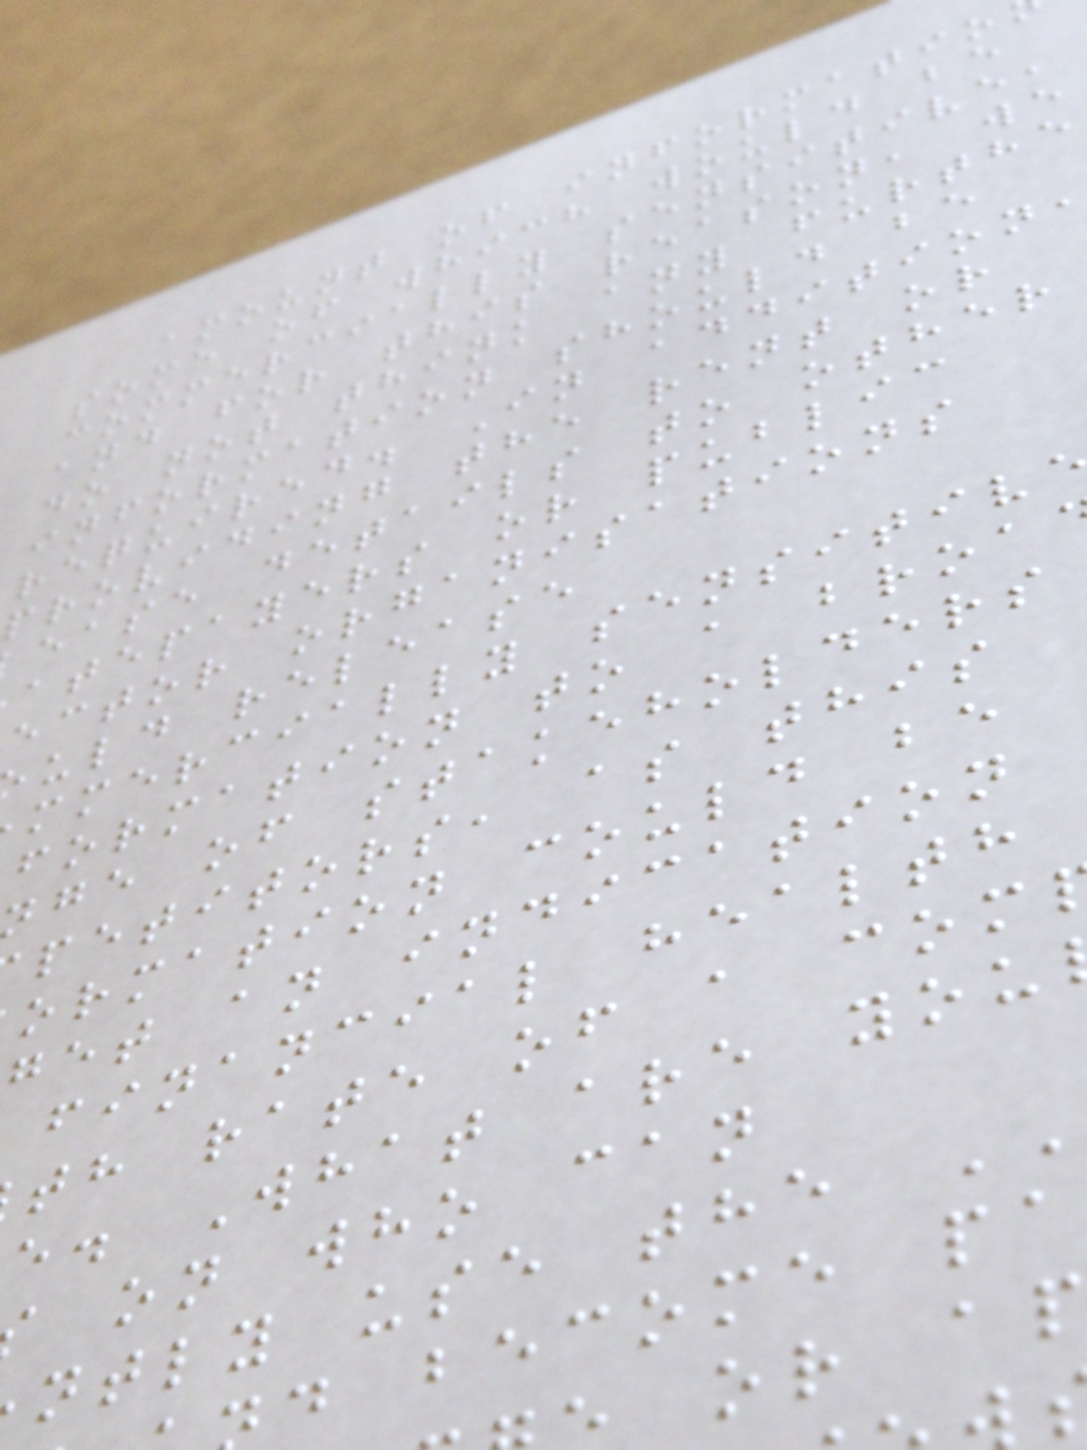amount of informatio
some of which would be
commercially sensitive,
and for this reason, we
do not think any furthe
information should be
required. In addition
providing the rent or
ease details to other
atepayers or public
ector organisations
uld release
mmercially sensitiv
formation to a broa
ge of stakeholders
petitors, as this
ormation could be
get an indication
financial health
th rate of a com
e. What are you
on who can
ntly use the
d become pa
